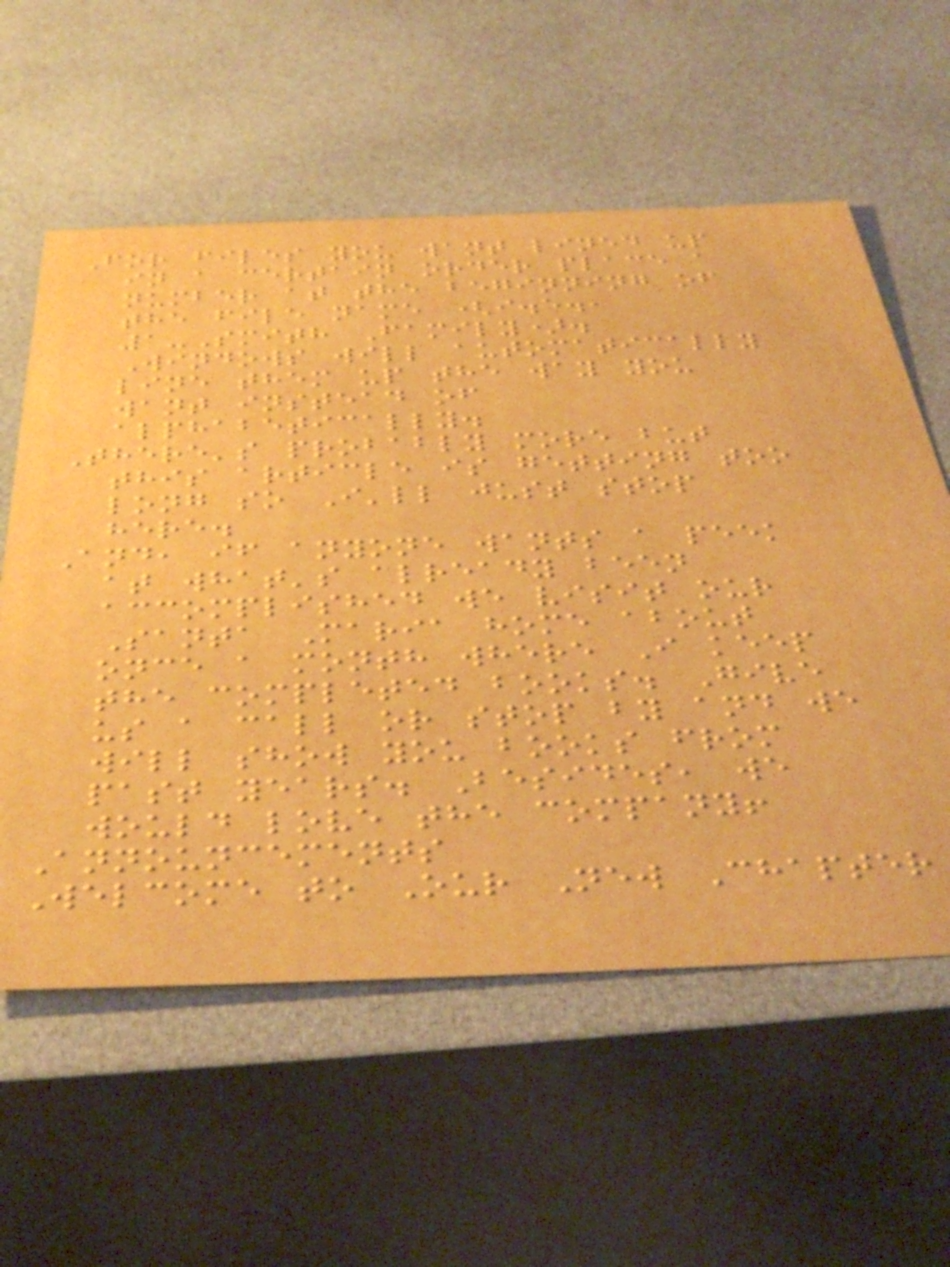For files you want lined up
in a certain order place a
number at the beginning of
the file name (i.e.,
1-Smith Family).
Windows will automatically
line them up the way you
want instead of
alphabetically.
There's probably more but
this article is getting too
long so I'll just stop
here.
And, if anyone wants a peek
at what's already been
accomplished we visit our
Santa Maria home about
once a month where I keep
the completed books. Give
us a call or stop by and we
will show you books from
past years. Besides, we
would love the company!
Announcements
Welcome to Our New Chapter
